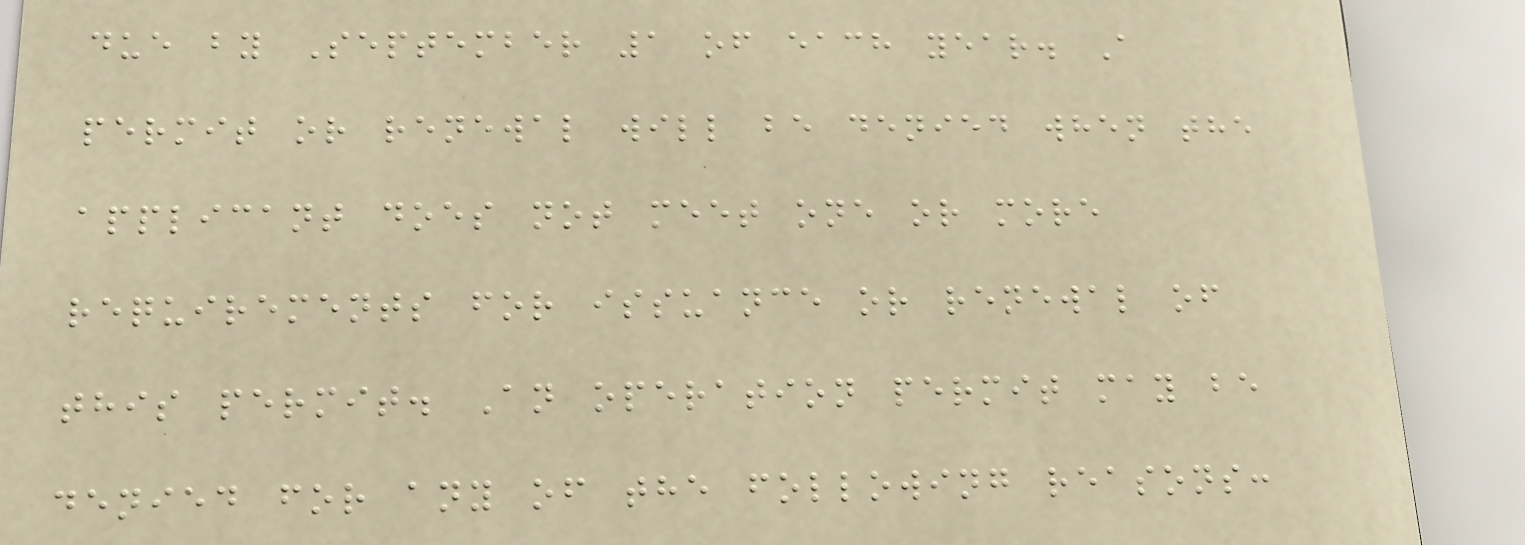due by September 1 of each year. A
permit or renewal will be denied when the
applicant does not meet one or more
requirements for issuance or renewal of
this permit. An operation permit may be
denied for any of the following reasons:
